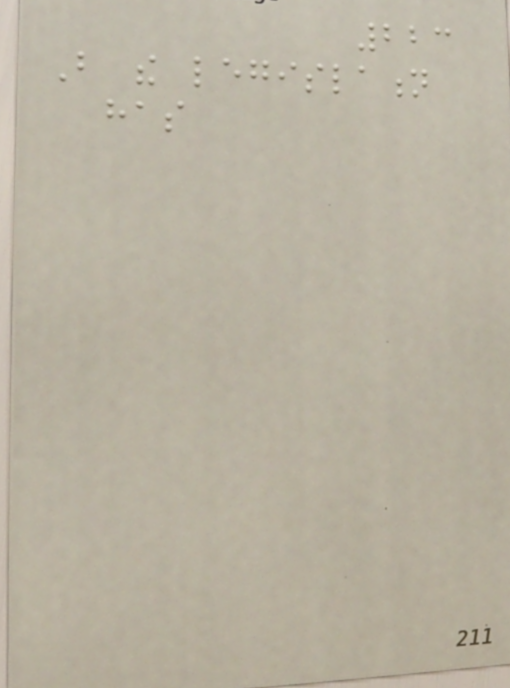223
But the legislation
has
